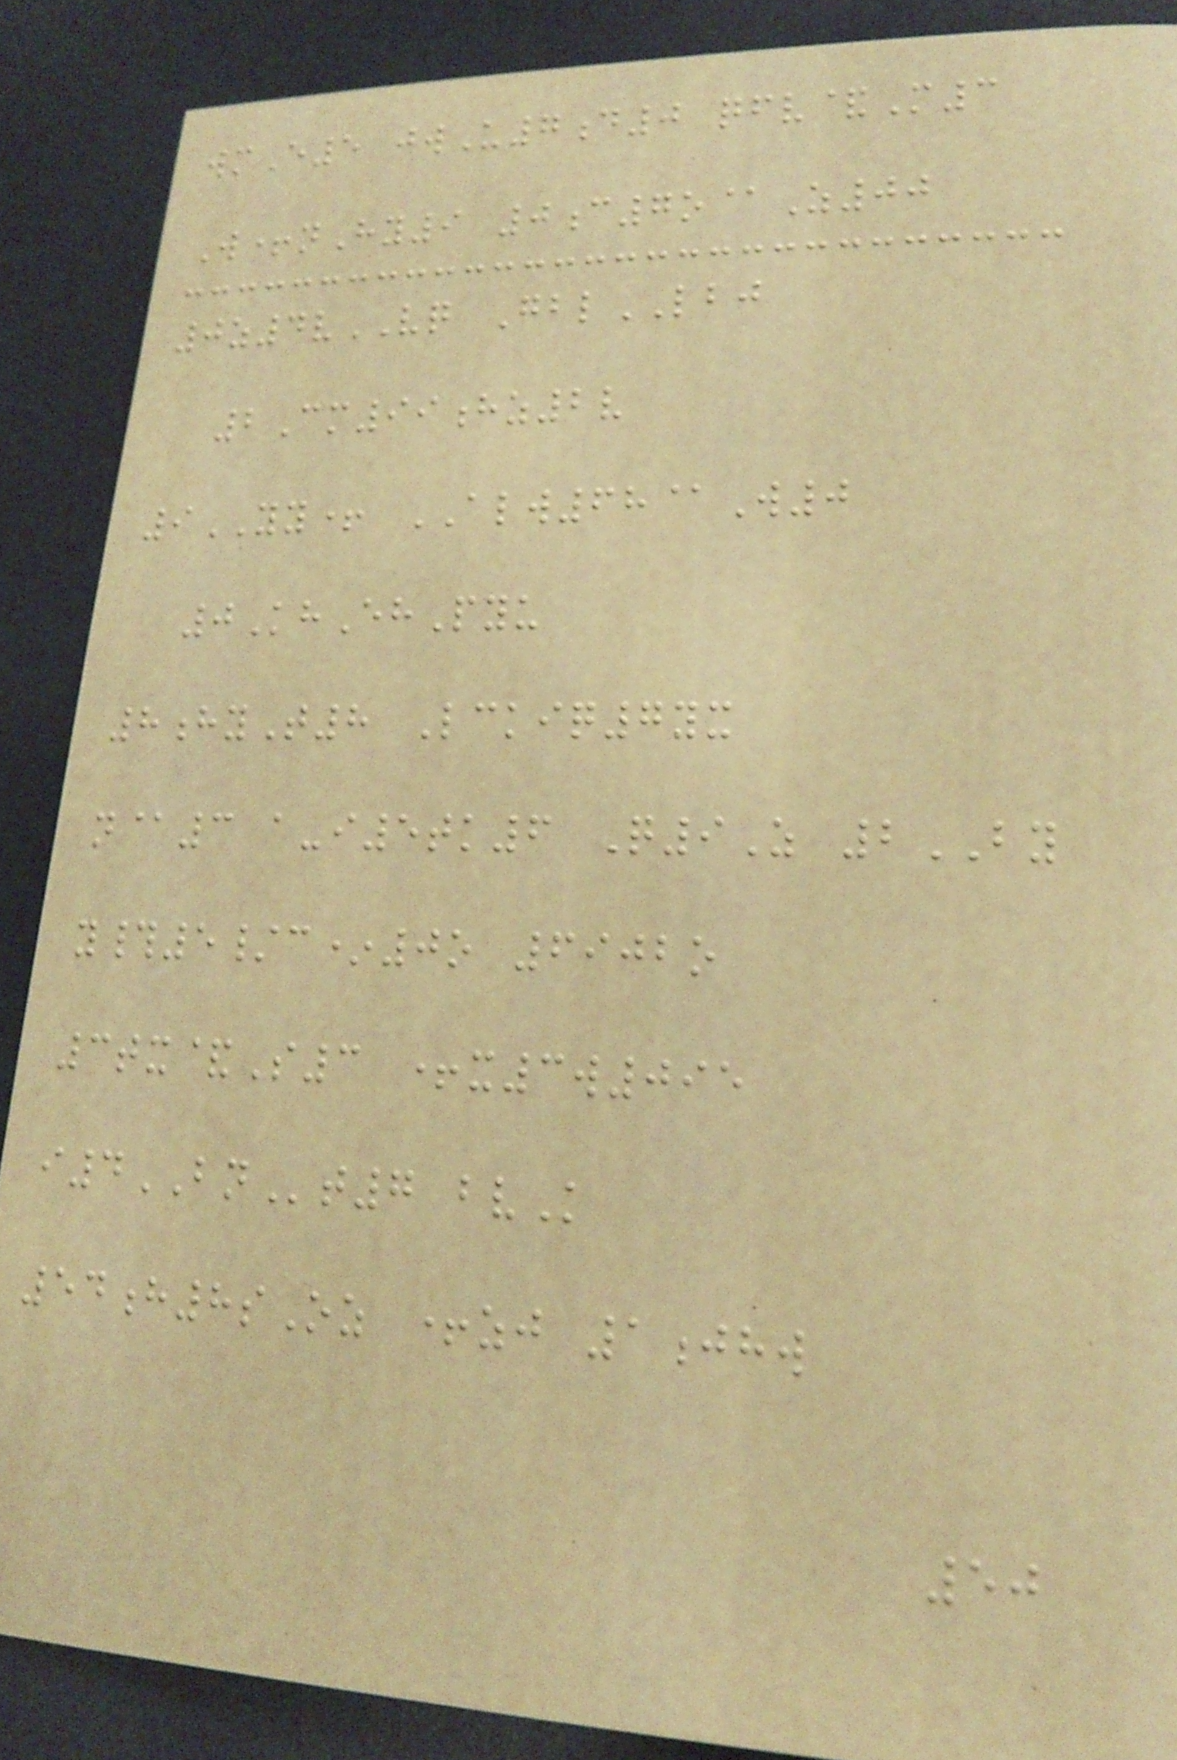wmE5 jwU7d0 qfv&M3
W+nHy9 0c7o@Z00
0z4vVQ GblLBJ
2Cm99hz2v
9YY+ ALW68@W0
0KhEhPyu
8hyT8 Lckiq7yx
n@3 a-i5tk6 Q9Z 2BY
y#5/c*0o 6902o
3tx&S3 +x3w095
i4BNt7 bvK
54h8sOz +zj 1jhw
50
